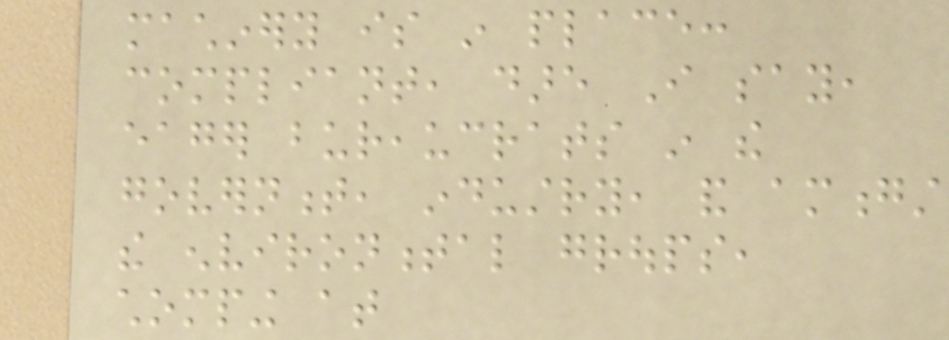machinery is in place:
compliant, dare I say,
eager bureaucrats in the
government, industry, and amongst
the environmental groups,
chomping at
